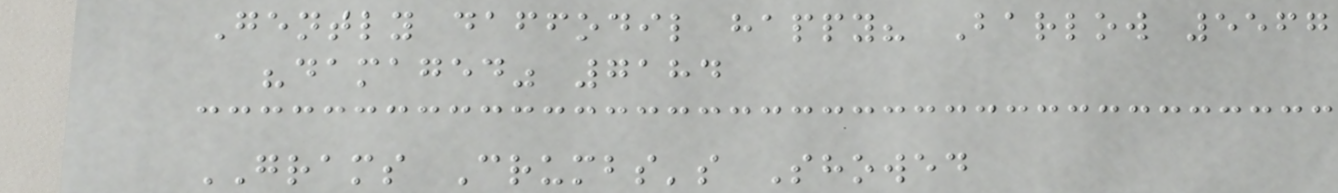Gently daffodil happy? Barlow 5567
"damaged" 7184
GRAMS Crumbs's Showed
